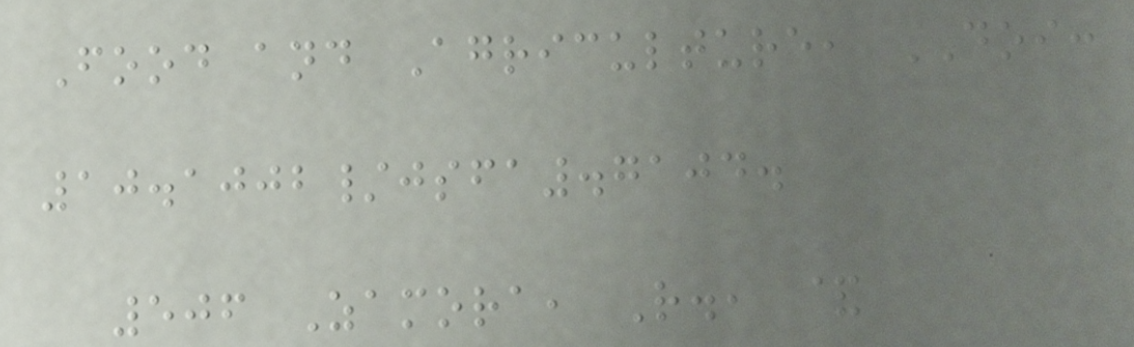Food and Agriculture, DOI:
10.1002/jsfa.7104.
506 Zamora, R., &
